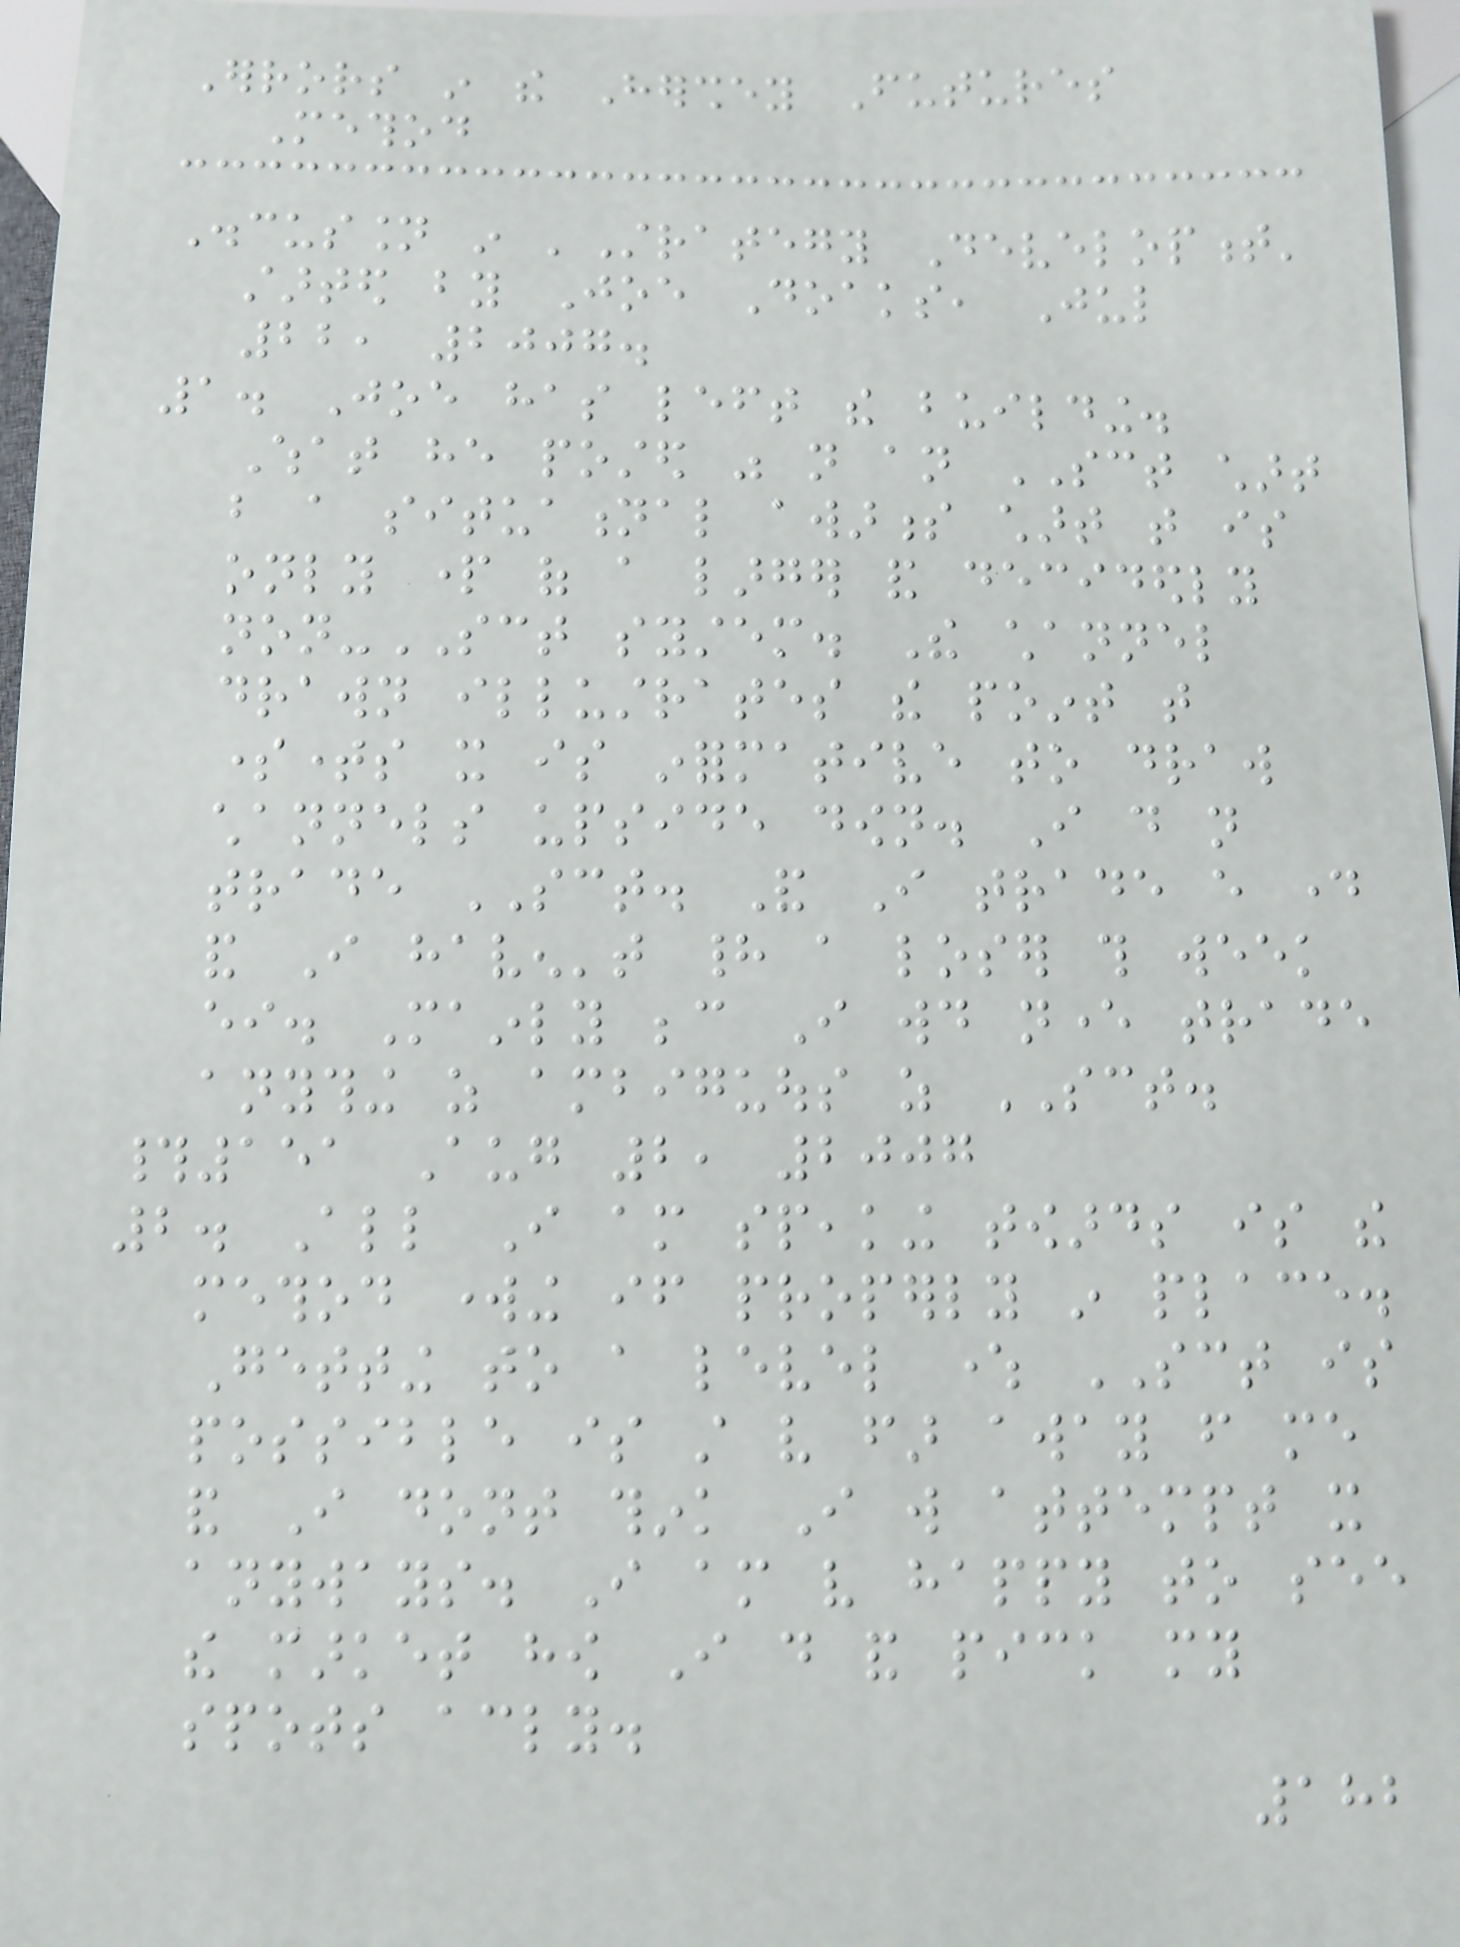Errors in the Hershey Futures
Method
Discussion in 'Strategy Development'
started by Joe Doaks, Jul
22, 2007.
1. Joe has left the building.
What he posted was not an SCT chart
but a situational awarness chart that is
only part of a larger and decidedly
non-SCT system. The channel
drawn illustrates the point that
sometimes it is informative to draw
channels upside down. I do not
trade SCT. And I trade every day
and I haven't had a loser this week
either. Mainly because I would never trade
anything as ambiguous as SCT.
#151 Aug 2, 2007
2. All I am speaking towards is the
method working if properly in place.
Getting to a level where SCT is
possible is still very far away from me
and I dont think I will attempt it
anyways. I am very happy to see
the market how I do and pick my
spots accordingly.
182
